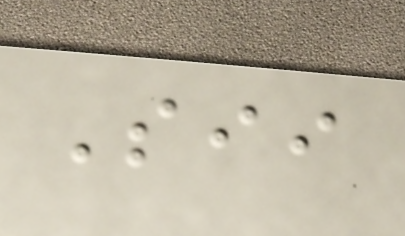Sii
